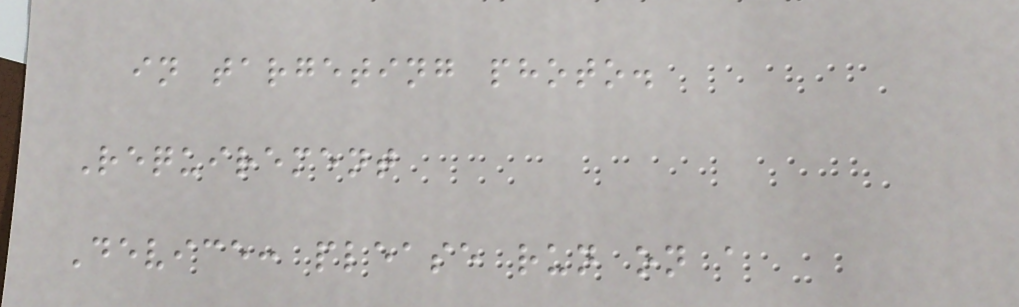in targeting photo.
Requirement
Device: please run on a
